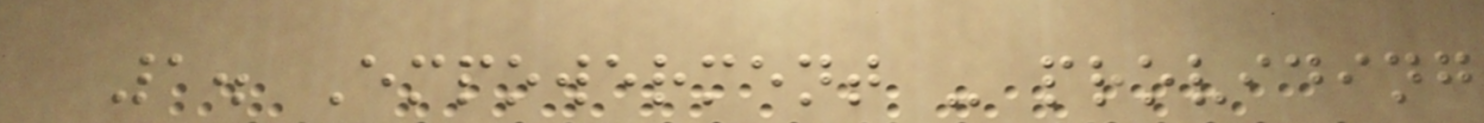1. Empowerment - providing
